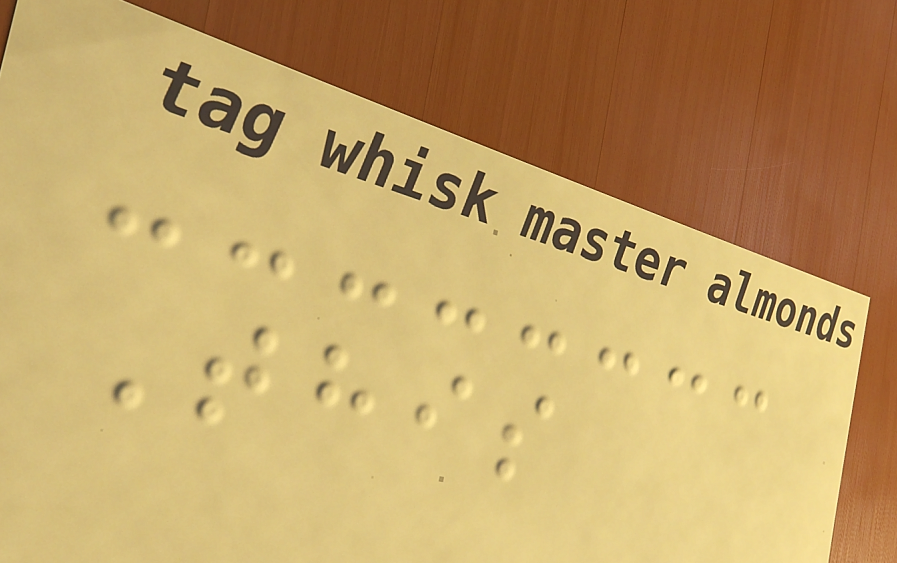This
